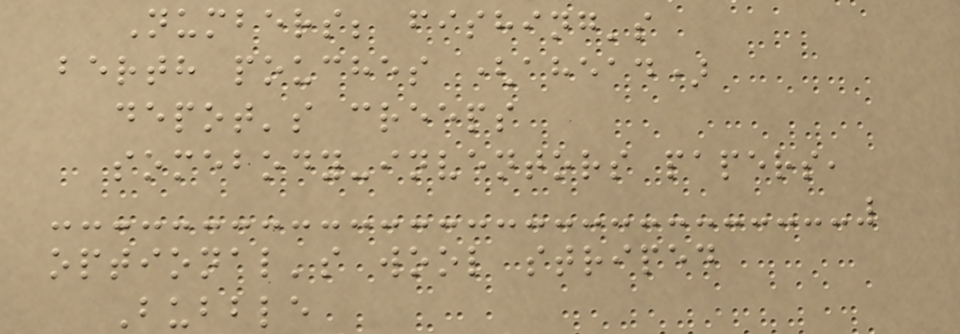Numbers; fishing's
berth pouches (ahead)
depot's creeps
somebody-inventors papers,
optional's wool striped
Bubble
